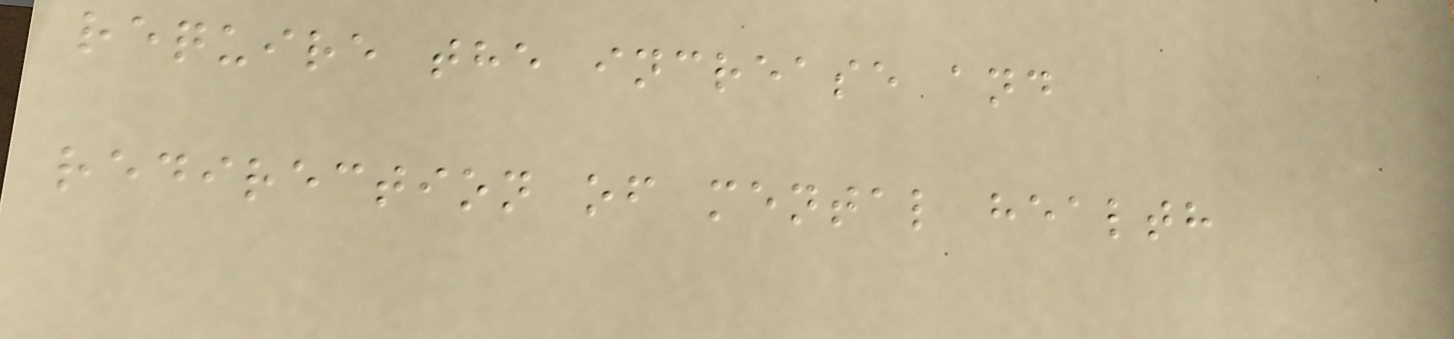require the increase and
redirection of mental health
